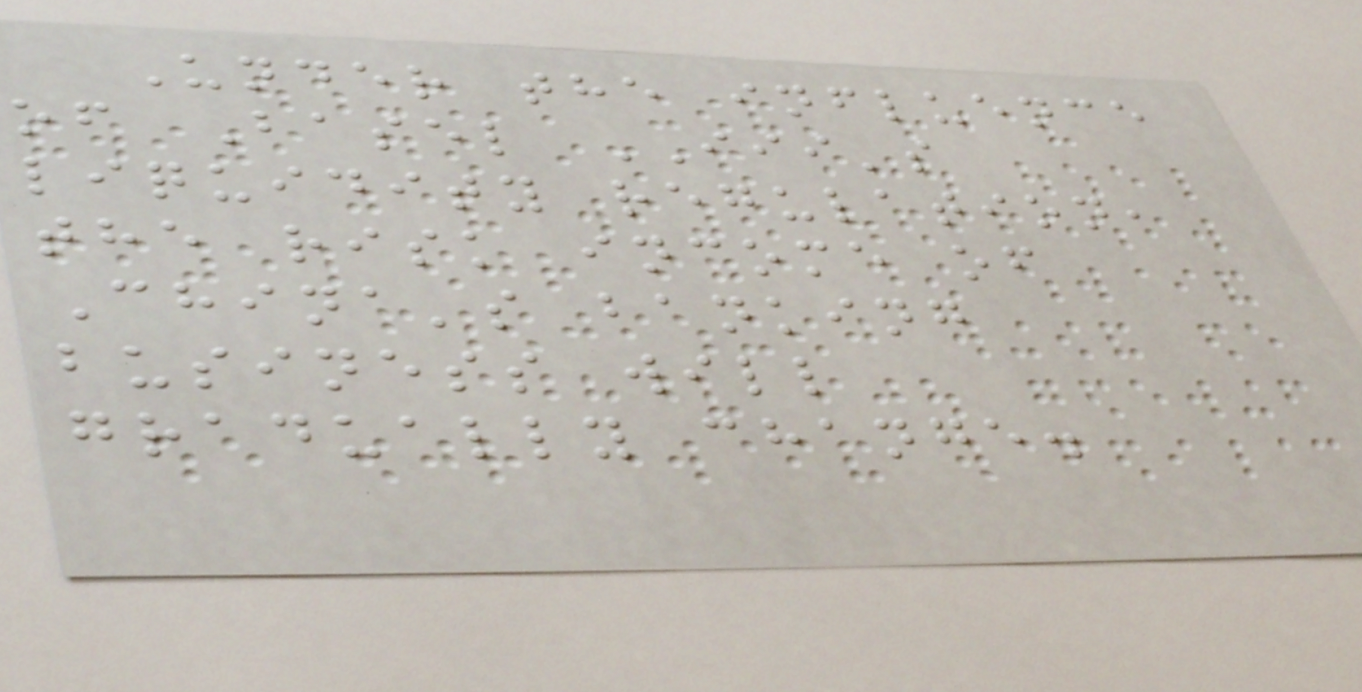Under the influence
of Basel III's
liquidity regulation,
the risk income of
China's banking
business will
gradually change.
